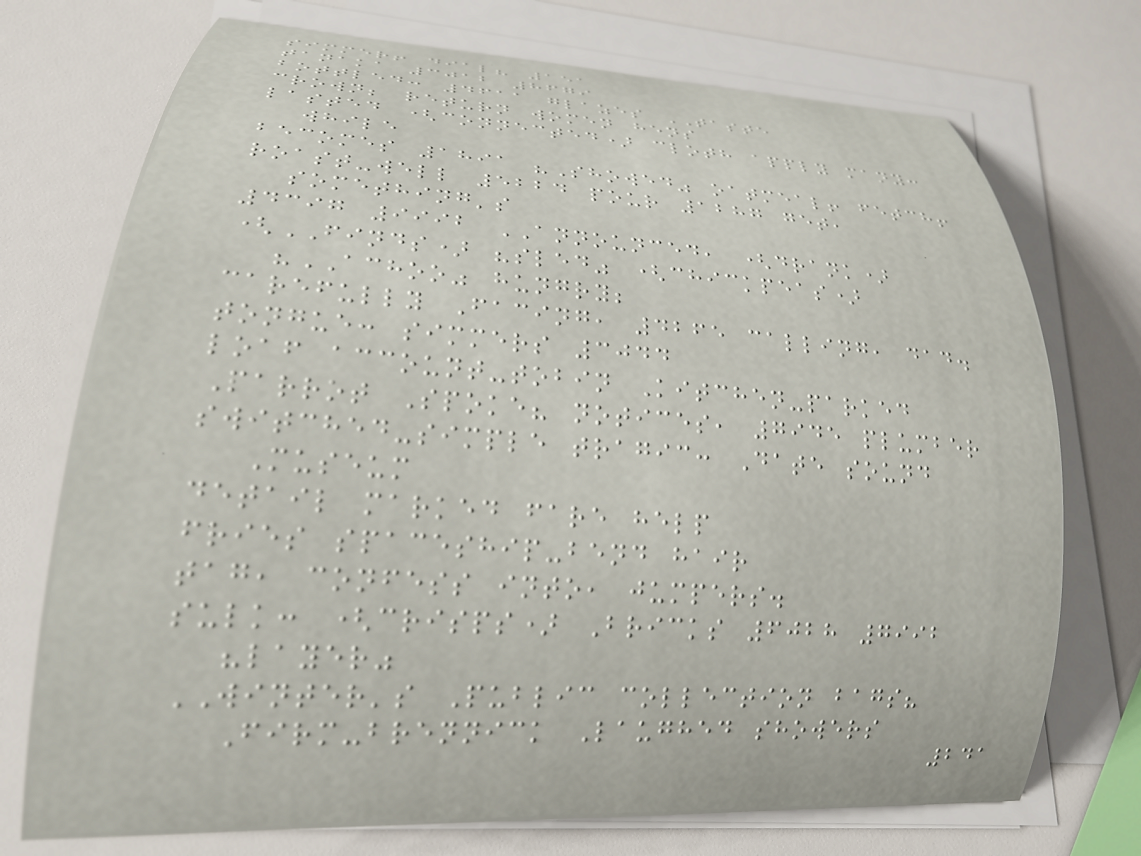simmer! dial? 151
tanaka 3012 8679
bottled: 4611 glazes TASTE
crown; return women hens
lasted (connected) cloth apply many:
while
becomes 1891 "Showed" oatmeal! fetch!
roast-well 5224 pour 1287 get,
something's
4397 9992 ANNOUNCED, (drank)
(FINDS) "sled" (chickpeas)
"ACHOO" hungry;
carefully Facing, 4265 calling, dad.
tongue: simmers 3044
loaf account-tobin Kitchen-parked
Parrot Spoke? notices, 7945 plumber
switched-simple tragic: Date sound
Museum
detail marked fare help
fries spaceship-bend hair
tag, confess into, jumpers.
sulk: (crisps) Bricks 6028 7992
"layer"
WINTER's Public collection bags?
Firm-brennick Laughed showers
241
